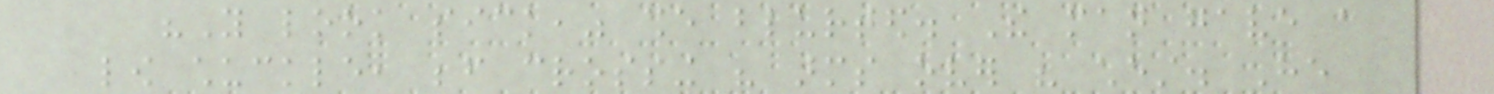"You look sick," she blurted. The man gave a
low chuckle, before crossing his arms over his chest. He
